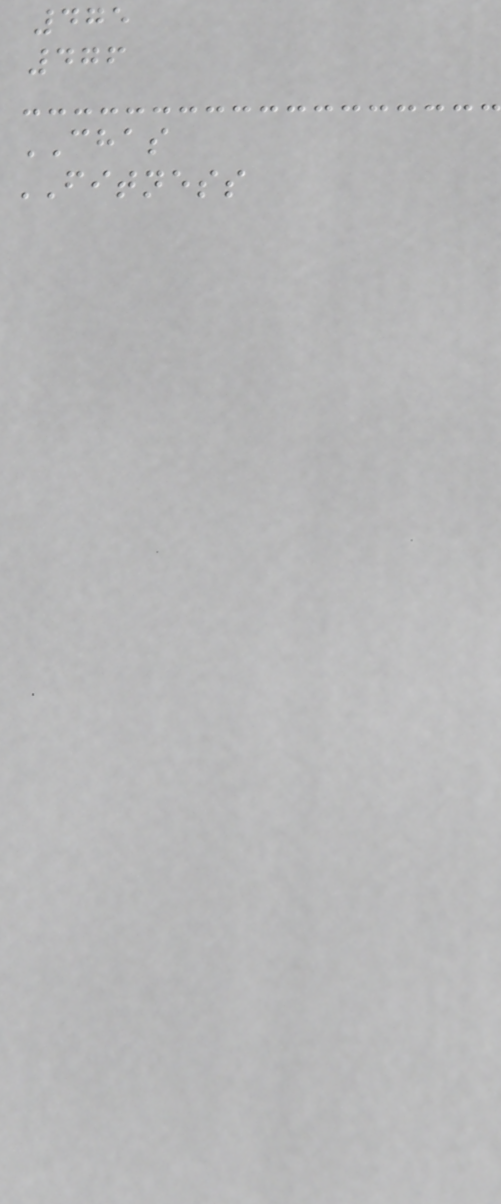475
476
CHAS
FITNESS
